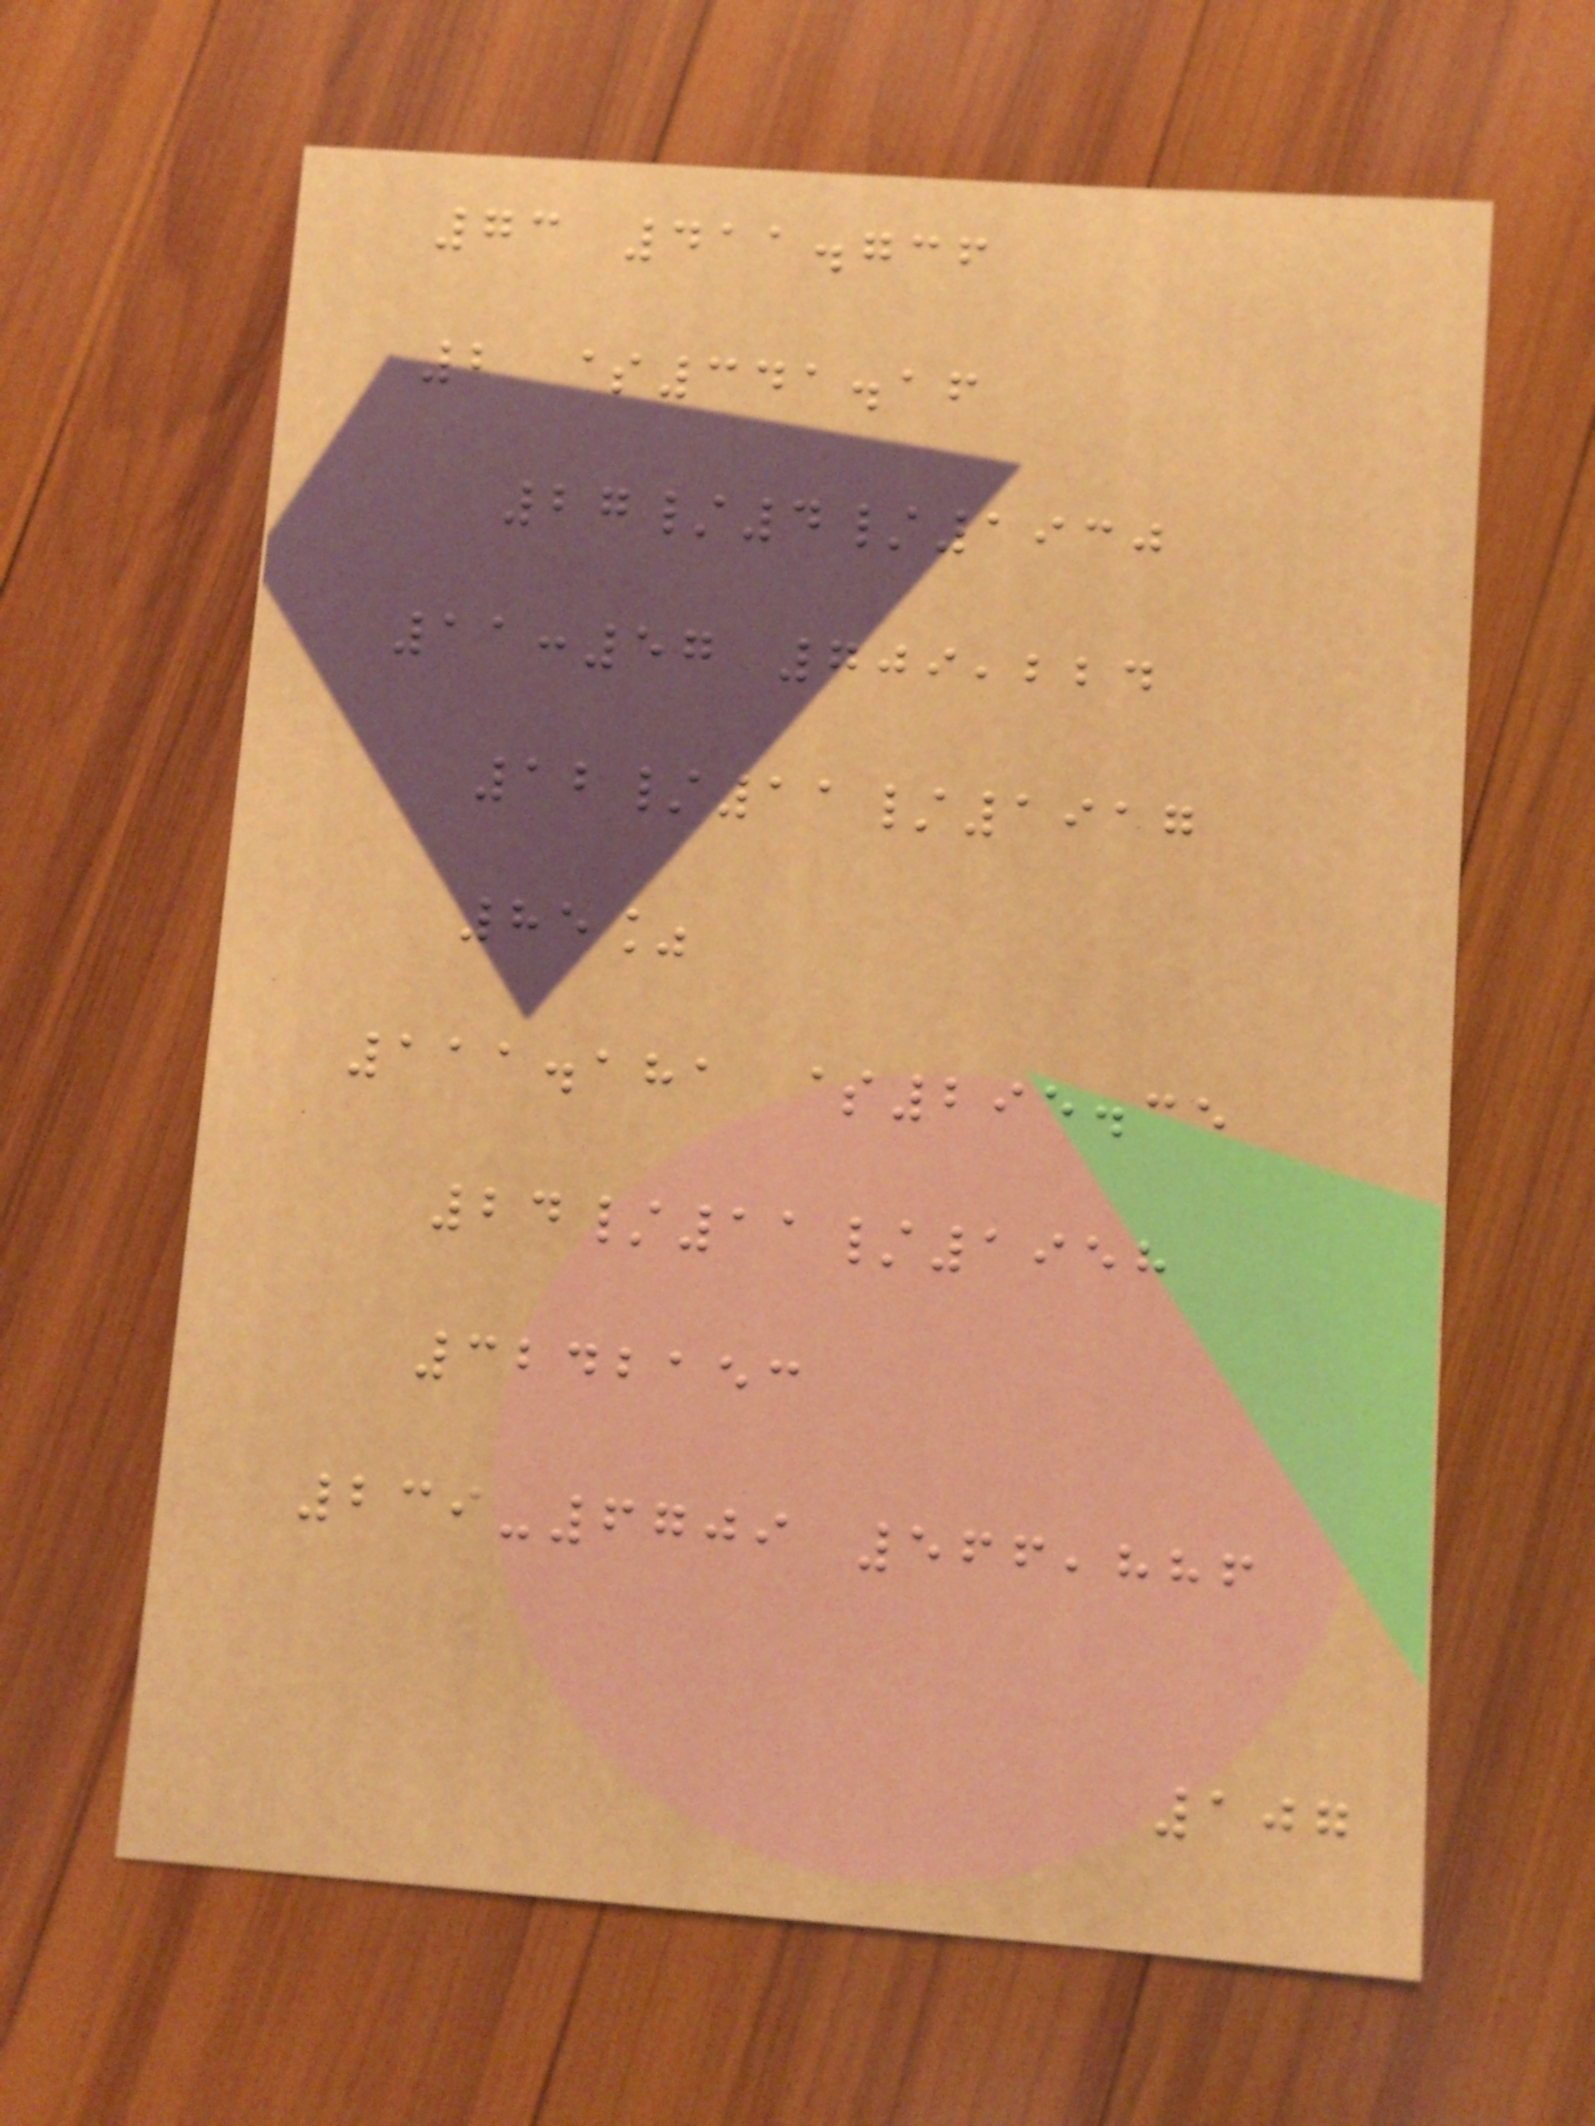73 411.736
2 $341.16
27/4/1930
11:57 709,224
12/11/1917
85%
111.181 $295.35
24/11/1958
3242153
239-6709 566,886
107
